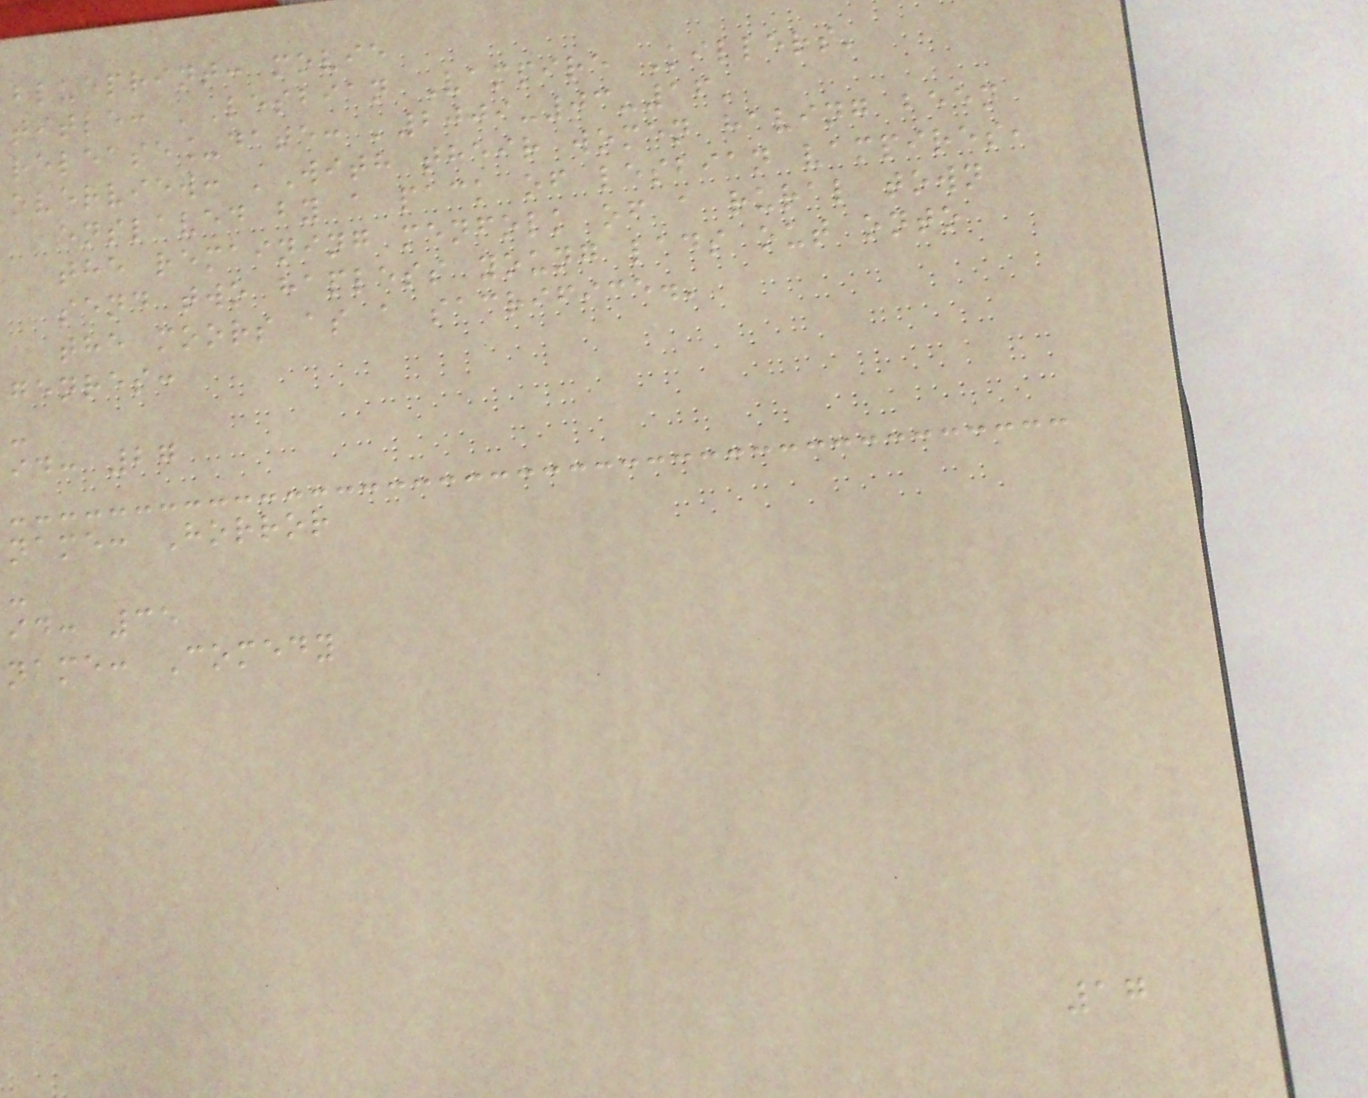blueprint: movie
title: 'Lesbian Vampire Killers'
release_date: '2009-03-16'
overview: 'With their women having been
enslaved by a pack of lesbian vampires,
the remaining menfolk of a rural town
send two hapless young lads out onto
the moors as a sacrifice.'
genres:
-
id: 27
name: Horror
-
id: 35
name: Comedy
17
